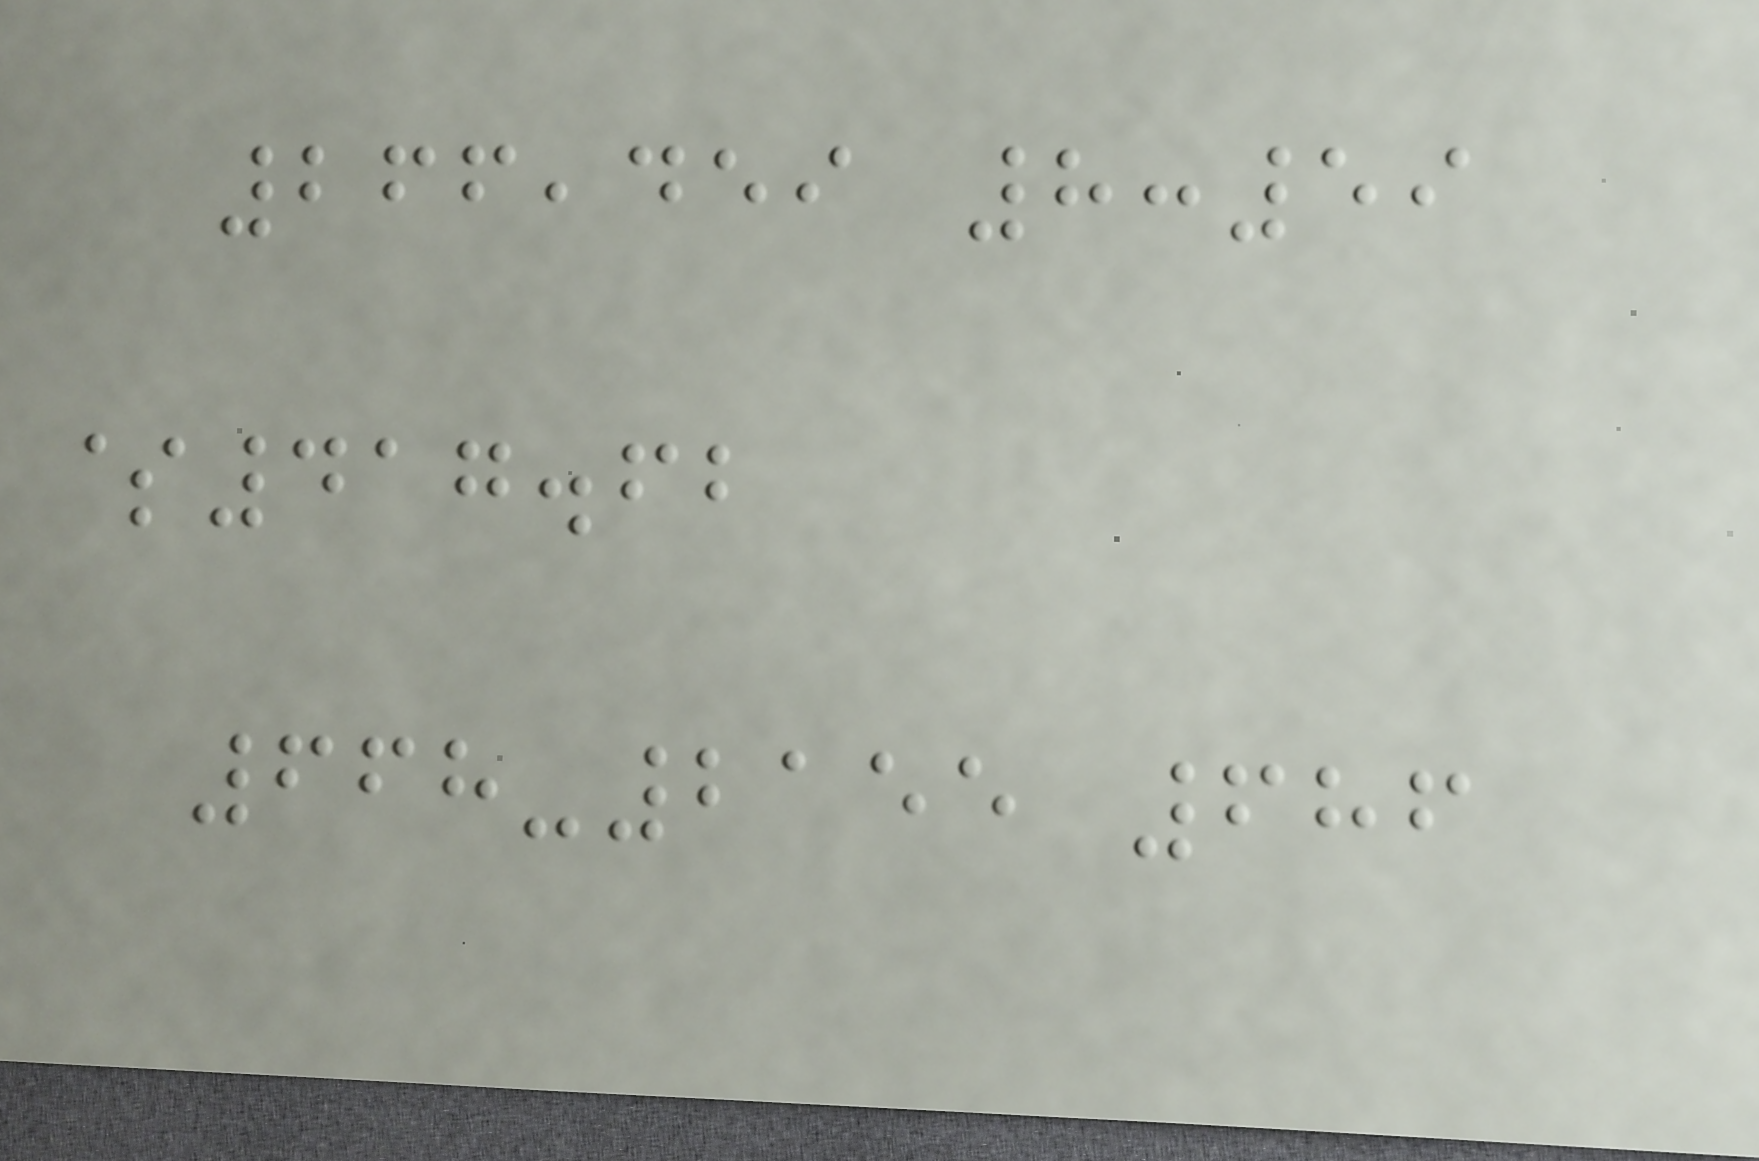266,459 8:59
$417.62
668-2155 686
